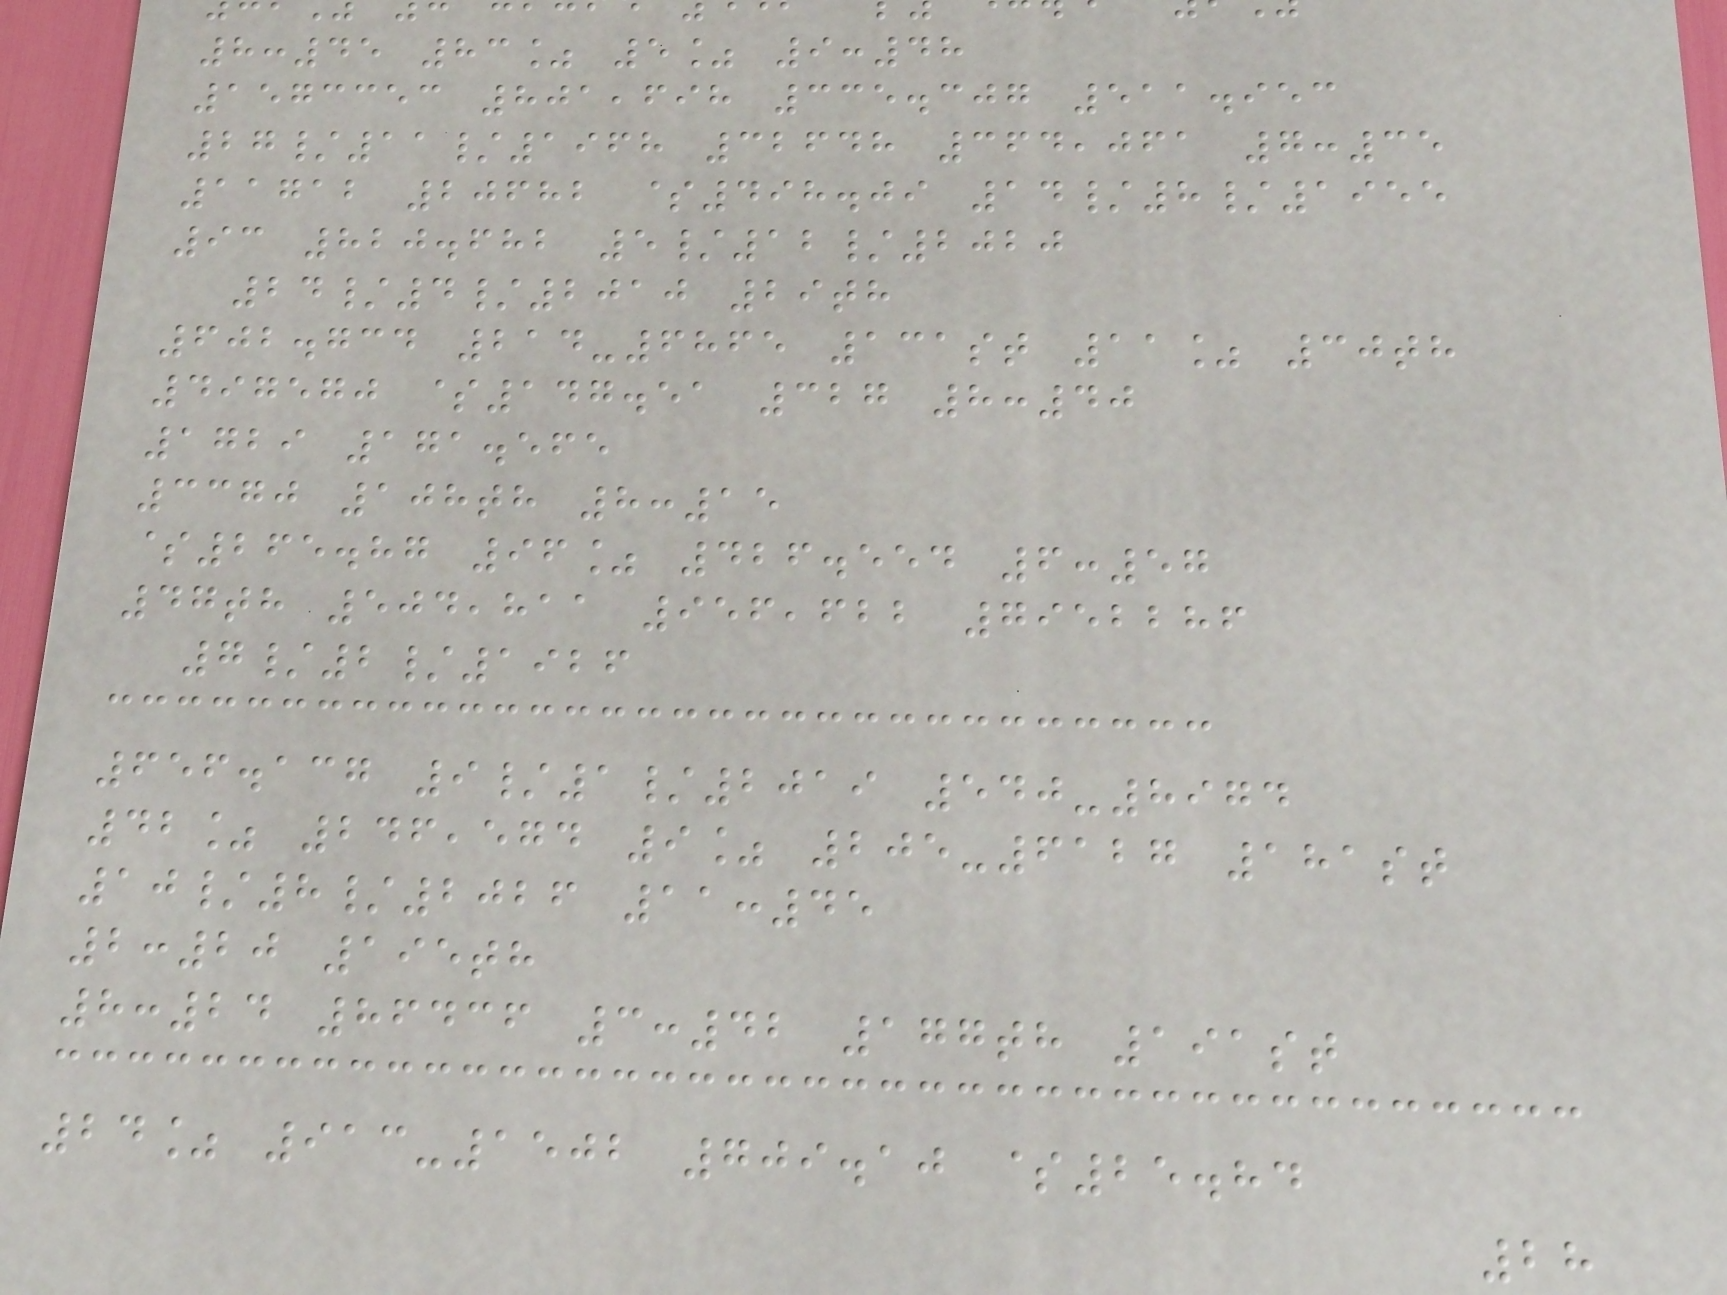8:45 83% 5% 9:48
1573353 801,698 335.307 511.953
27/11/1968 32648 364,061 7:35
11712 20682 $498.09 14/8/1955
93 820.682 5/12/2020
24/4/2010 29th
602.734 214-6865 131st 11% 30th
497570 $147.51 327 8:40
1729 171.565
3370 108th 8:15
$265.87 96% 426.554 6:57
47th 504,811 956,622 7952286
7/2/1926
656.137 9/1/2019 540-8974
42% 246,574 9% 205-6127 181st
10/8/2026 11:45
2:20 195th
8:24 86436 3:42 177th 191st
24% 913-1502 709.10 $25.84
28
